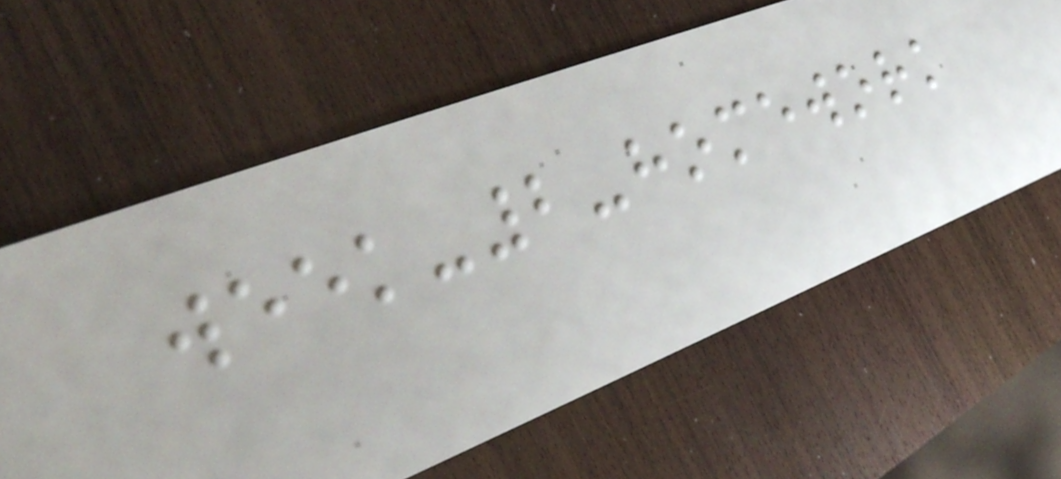week-2-homework
